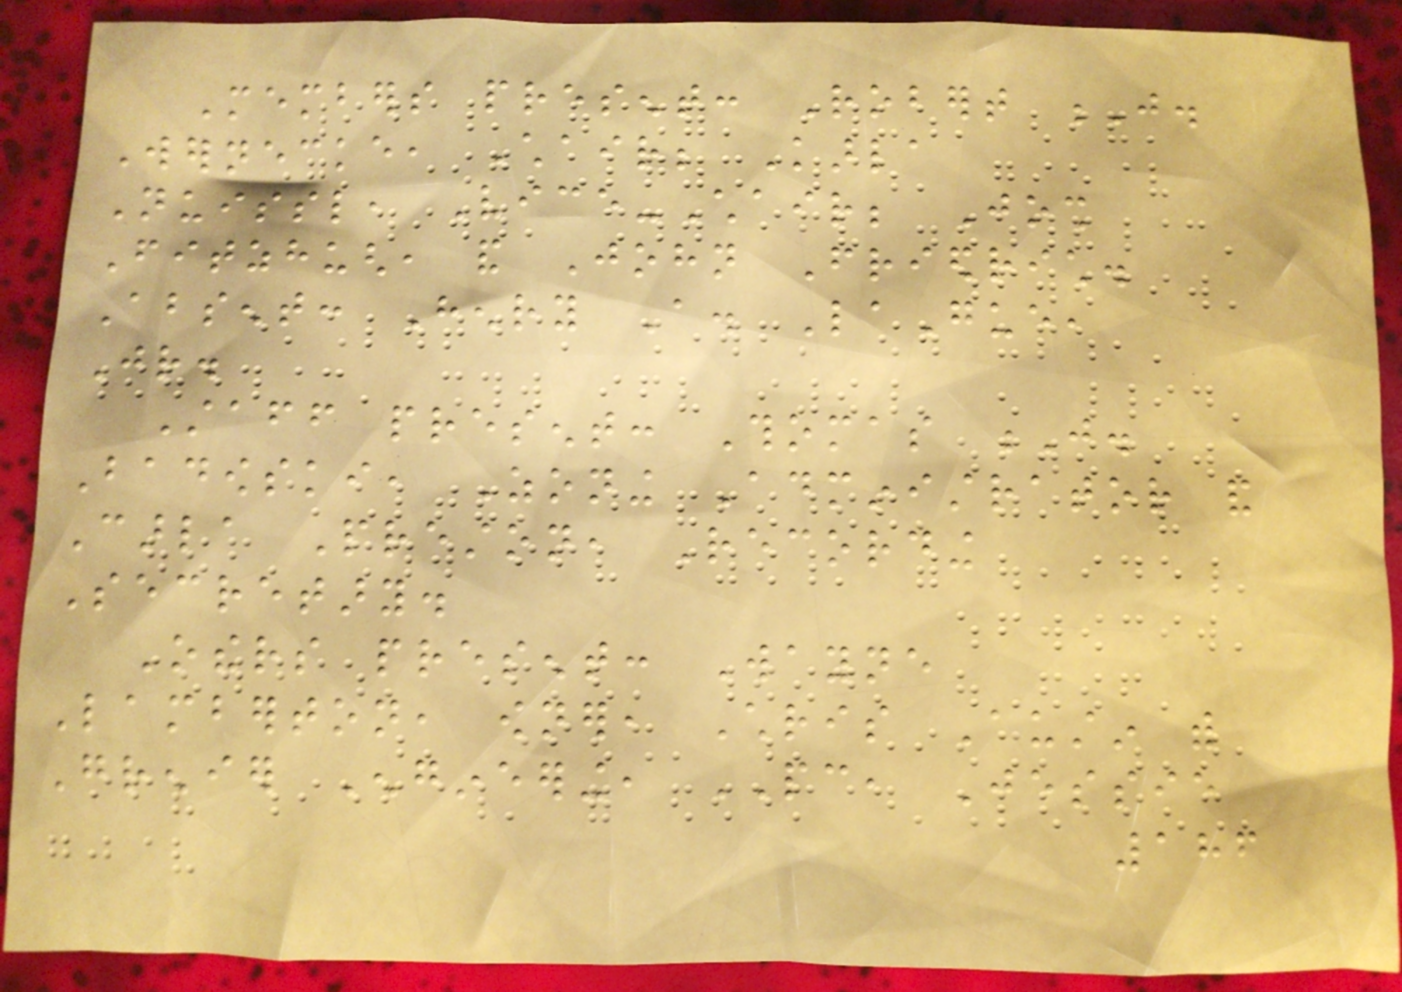Members present: Robert J.
Wernecke, Chair; Karla
Nuissl, Vice-Chair; Josh
Fitzhugh, and John Friedrich.
Absent: Henry A. LaGue,
Jr.
Staff present: Thomas J.
Badowski, Zoning Administrator and
Carla Preston, Recording
Secretary.
Others present: Wayne
Lamberton, owner, Chris Austin with
Grenier Engineering, PC, Jessie
186
